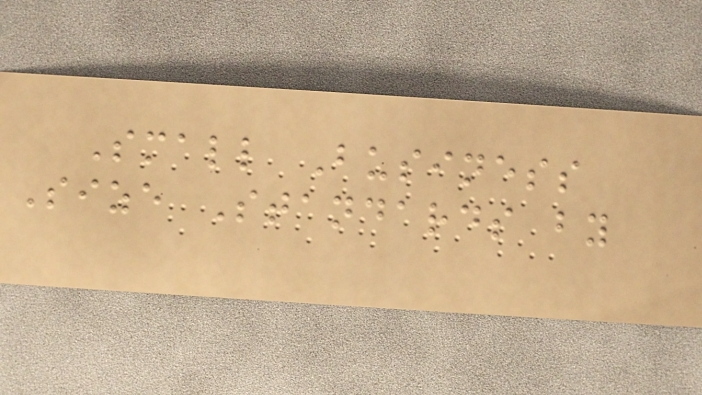Small Business
Size Standards by
